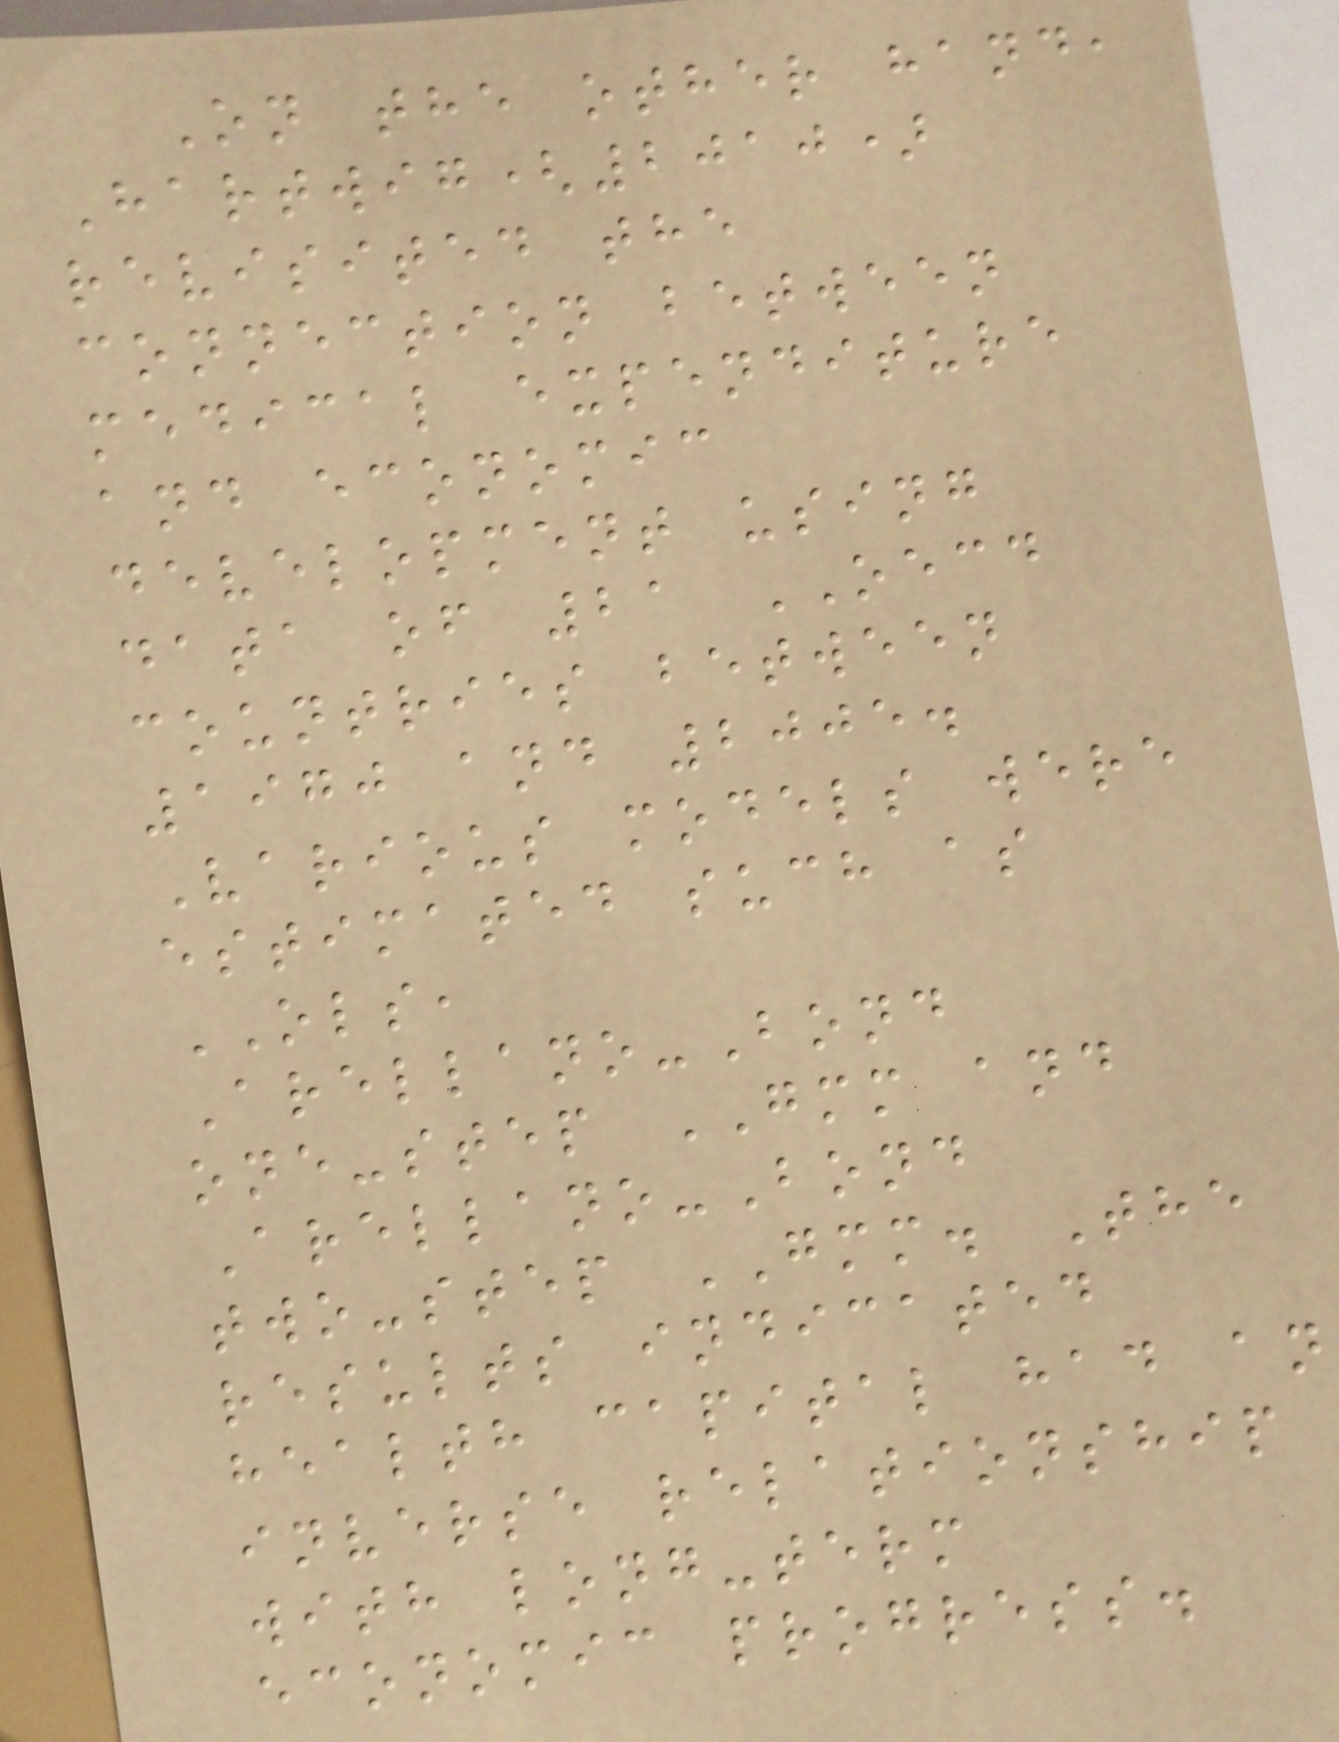On the other hand,
Hartwig(2010)
revisited the
connection between
medical expenditure
and economic
development using
data of 21 OECD
countries between
1970 and 2005.
Various models were
estimated such as
OLS,
Arellano-Bond
one-step GMM and
Arellano-Bond
two-step GMM. The
results indicated
health capital had an
inverse relationship
with long-term
economic progress.
